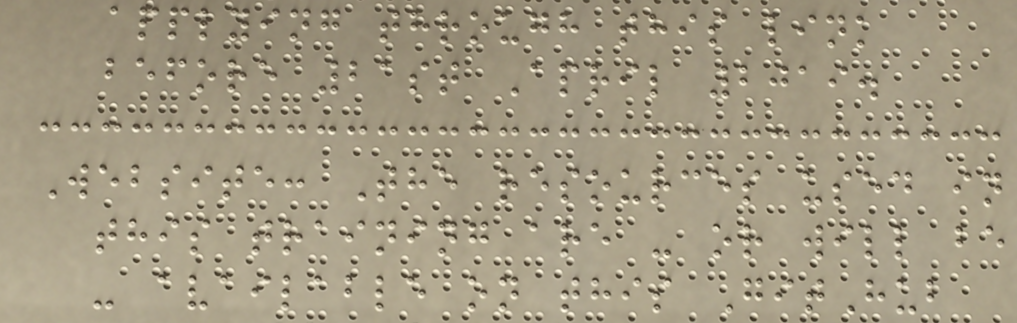applying through this link
before 21st April 2019.
Website: The resources used in
this training are - or will be
- available on this GitHub
